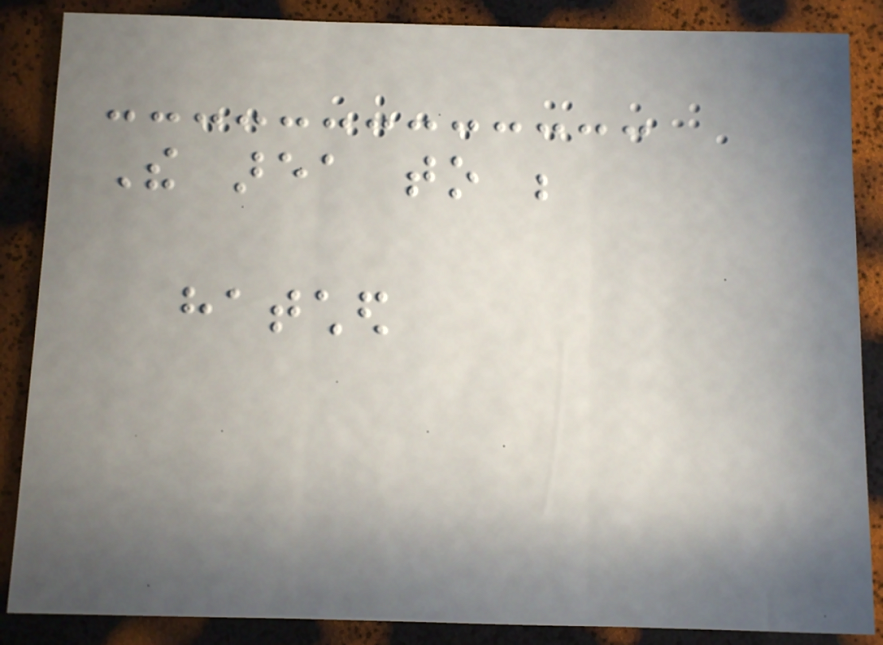The area to be
hatched
